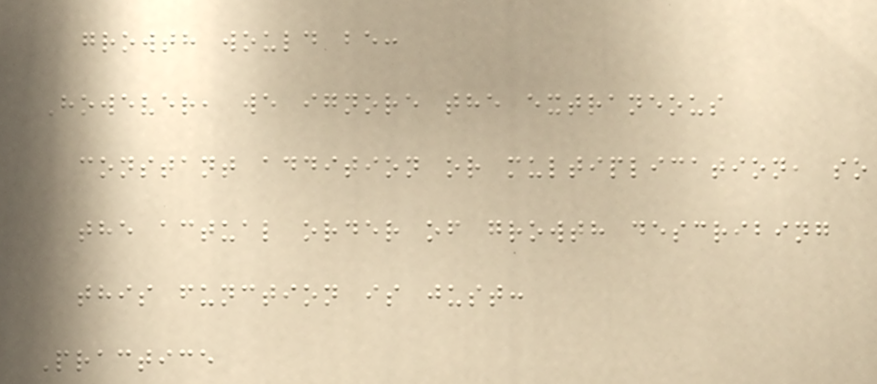growth would be:
However, we ignore the extraneous
constant addition or multiplication, so
the actual order of growth describing
this function is just:
Practice
